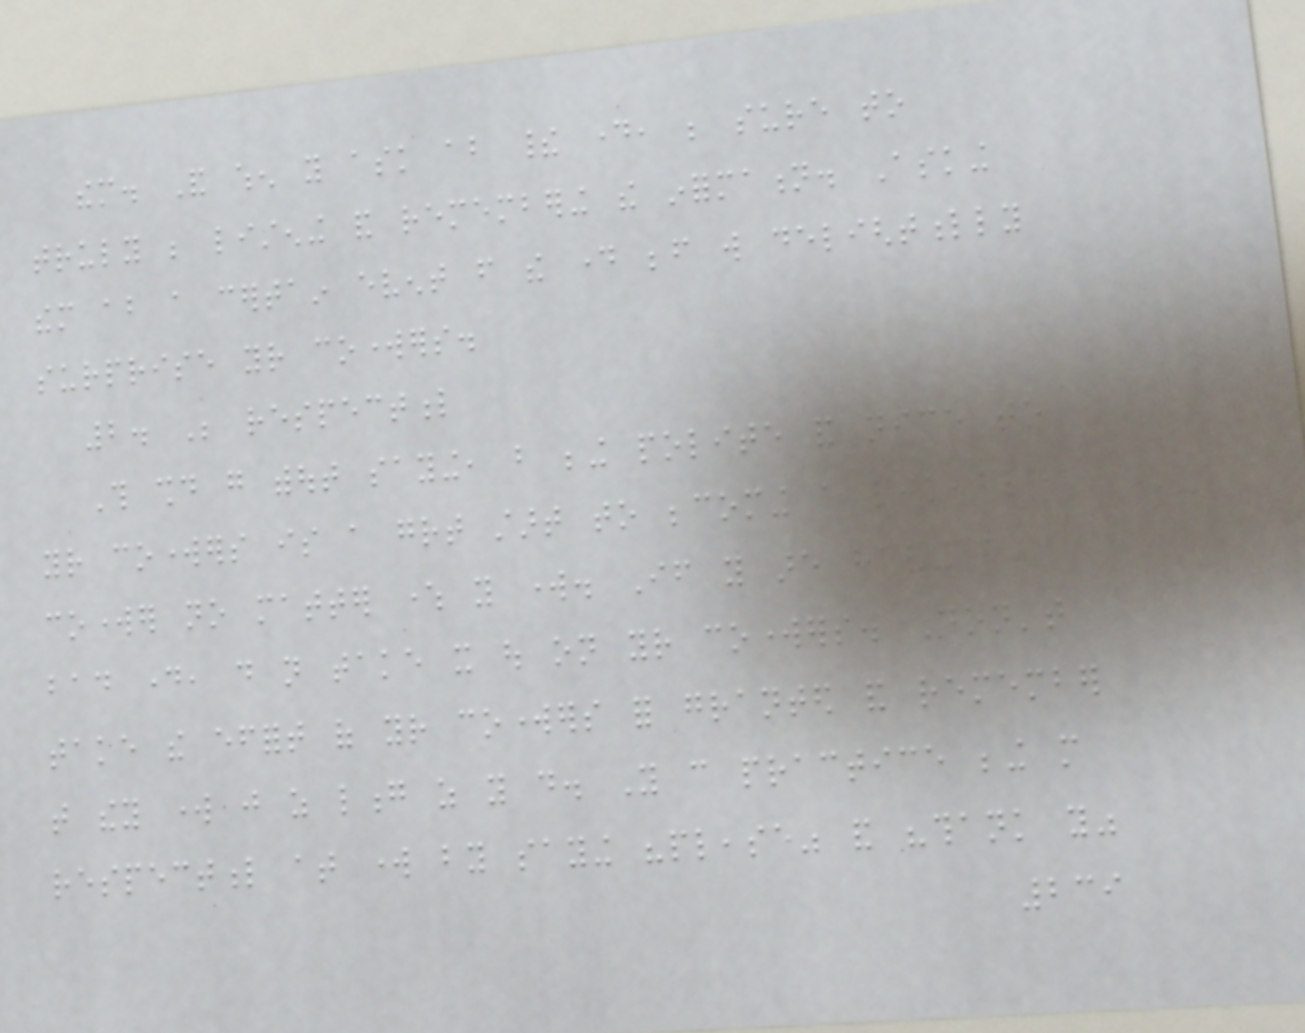them. And when you ask about their day, be sure to
truly be listening and remembering the information. Asking
them about a certain event from the day before will delightfully
surprise your coworkers.
2. Be respectful
This should go without saying, but being polite and nice to
your coworkers is a great start to becoming a likeable
coworker no matter where you work. If you are having a
bad day, do not take it out on your coworkers. Don't
take the effort of your coworkers for granted and remember
that they work just as long as you do. You can practice being more
respectful at work by saying "please" and "thank you"
239
